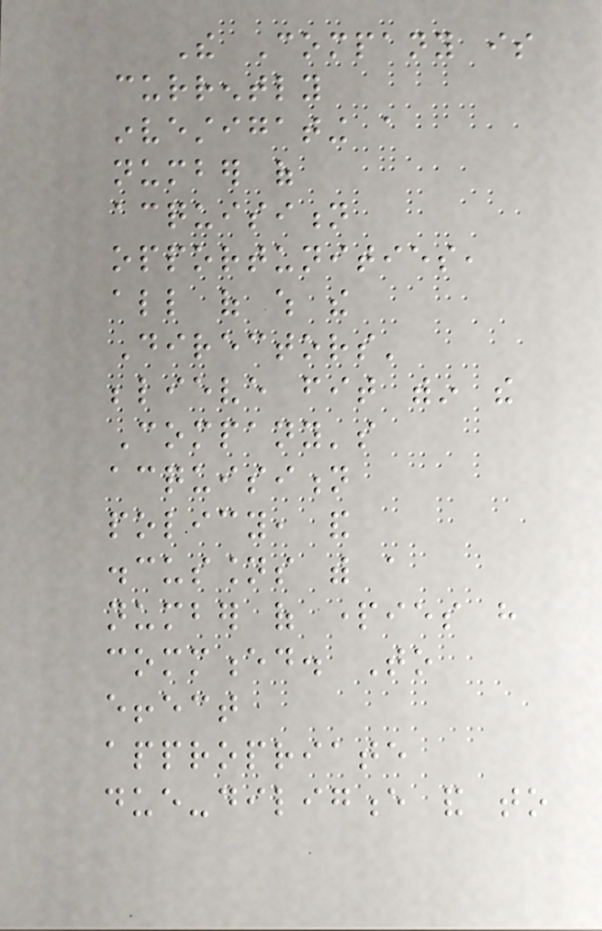The Company is
currently
investigating a
number of
acquisition
opportunities,
all of which the
Directors'
believe fit within the
Company's
acquisition
policy, and
discussions with a
number of parties have
commenced. To
effect
appropriate
due-diligence and to
